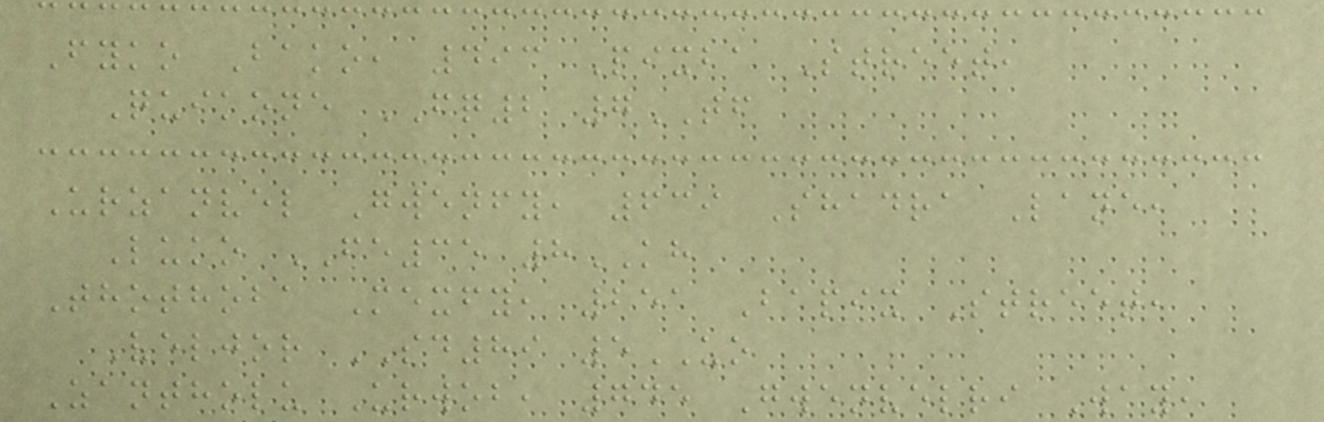Fyko Bako, 493 Pixba Street,
Quikone FQ2 7TF
Urzanvel Gwenfy, 639 Shadra Lane,
Luko FE35 8KH
Thothoba Mexfy, 251 Bapix Street,
Veljor SD89 5UO
Zantholu Urwob, 745 Gwenvelri Way,
